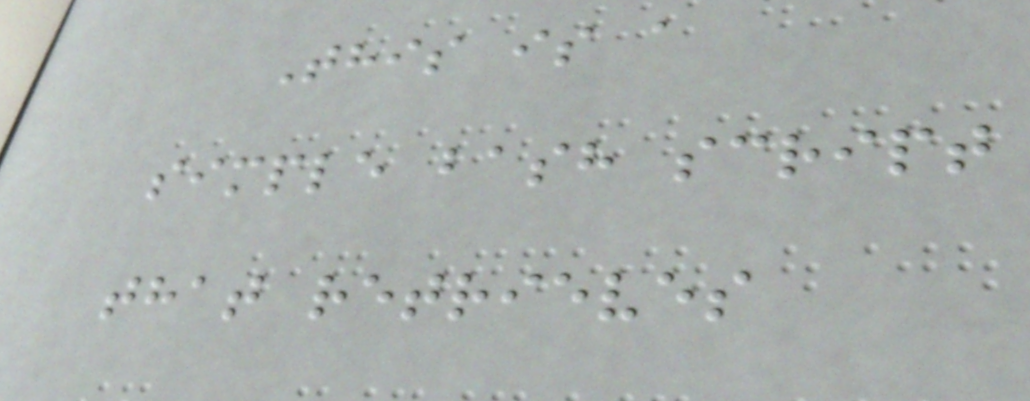This is a
simple bash script
that retrieves
